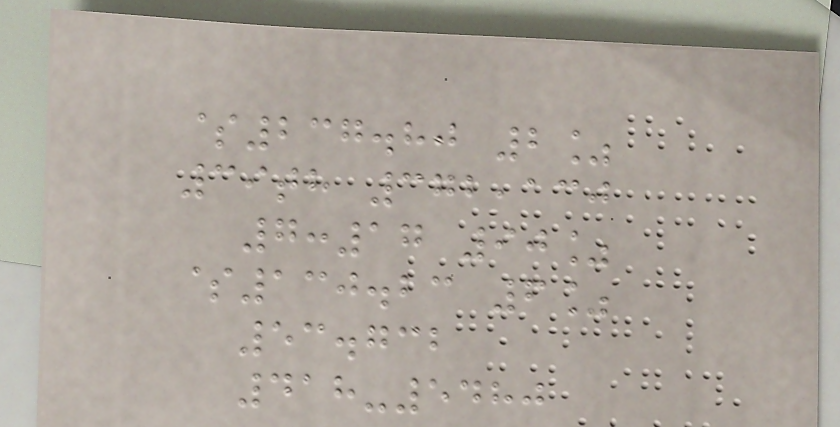$237.80 2%
39th 372,130
7:17 90%
$130.23 6%
53.732
418-5480
